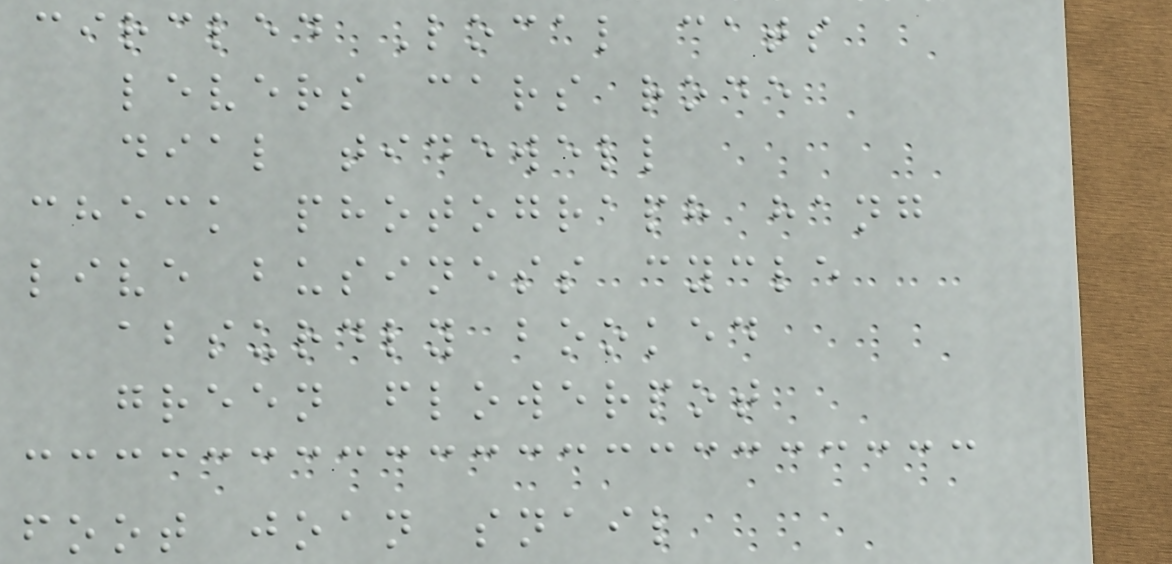circled Local cats
levers cars rode
dial tidewell
check photograph hang
live business cycle
absurdly booked
green flowerpot
foot joan snail
